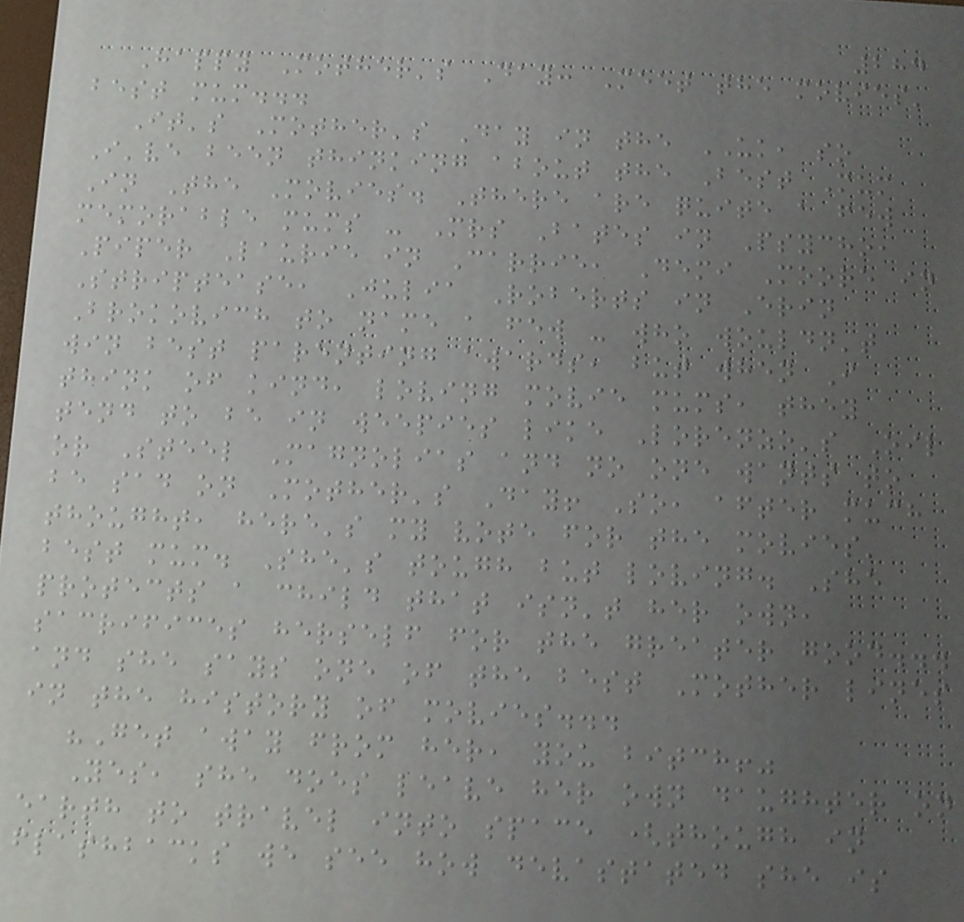284
Happy Mother's Day: Meet the movies'
best mum...
It's Mother's Day in the UK, so
I've been thinking about the Best Mum
In The Movies. There are quite a few
memorable mums - Mrs Bates in Psycho,
Piper Laurie in Carrie, Demi Moore in
Striptease, Julia Roberts in Erin
Brokovich to name a few - who wouldn't
win best parenting awards, but when I
think of kind, loving movie mums, they
tend to be in weepies like Lorenzo's Oil
or Steel Magnolias and no one wants to
be sad on Mother's Day! So, after much
thought, here's my vote for the movies'
best mum. She's tough but loving. She
protects a child that isn't her own,
sacrifices herself for the greater good...
and she says one of the best Mother lines
in the history of movies...
"Get away from her, you bitch!"
Yes, she does leave her own daughter on
earth to travel into space (though in
flashbacks we see how devastated she is
